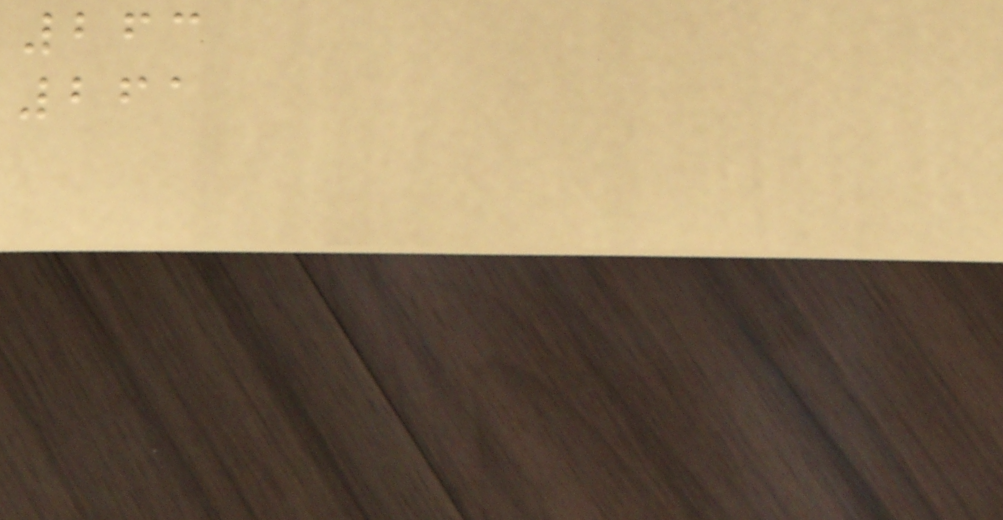263
261
